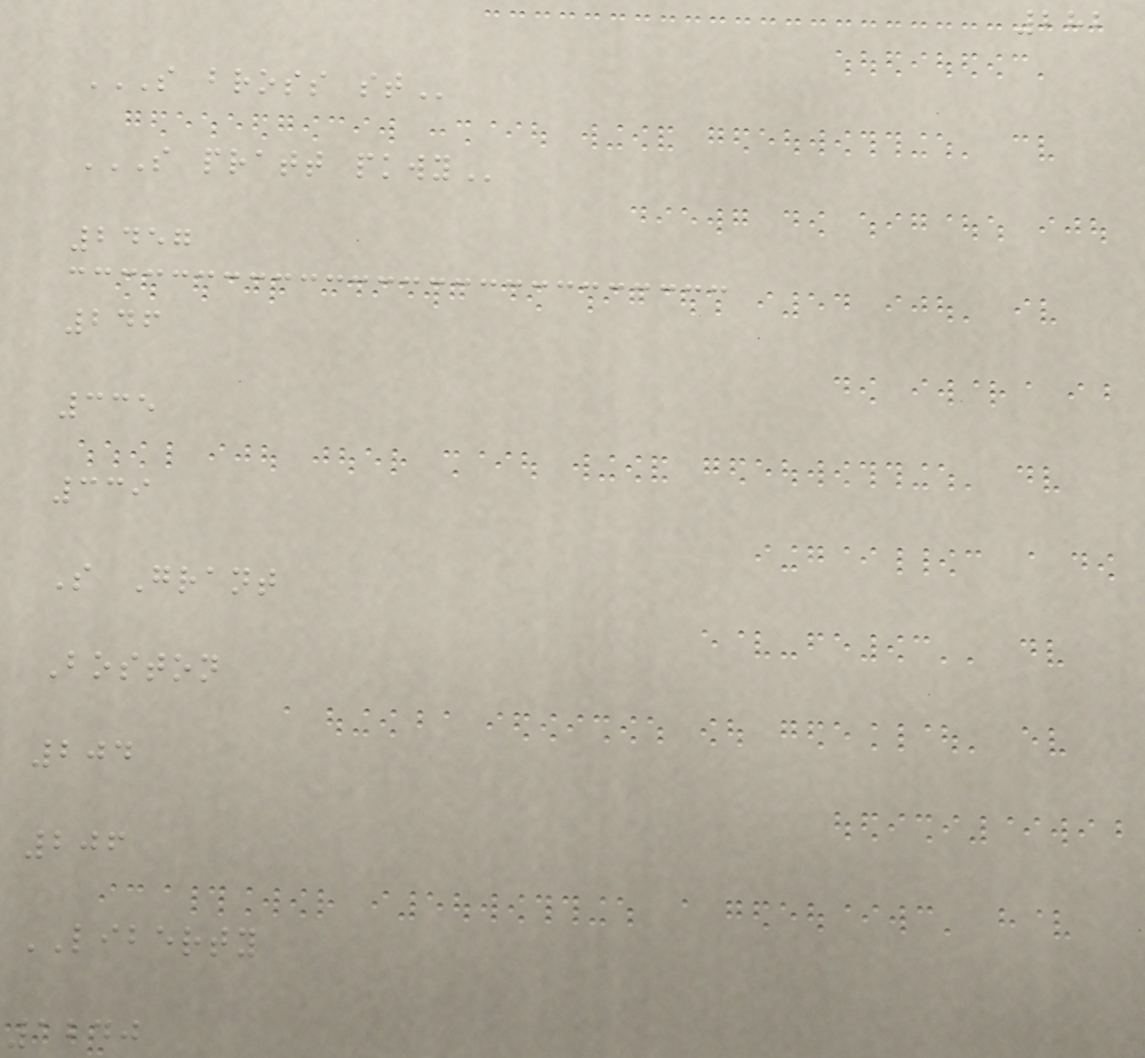282
S BROSS ST
S PRATT PKWY
2457
246
335
339
S Grant
Boston
204
206
LIBERTY
1240
